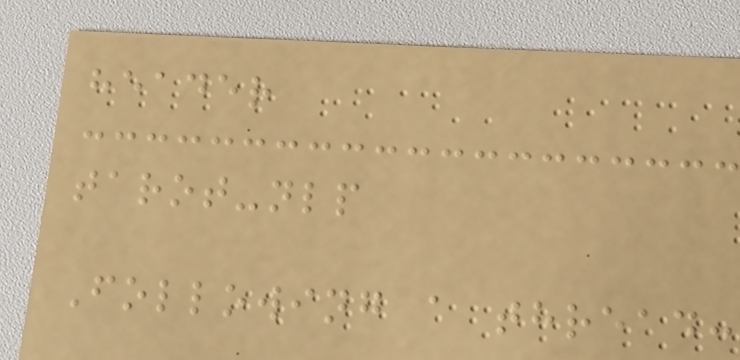header
tarot-nlp
Following a thread:
